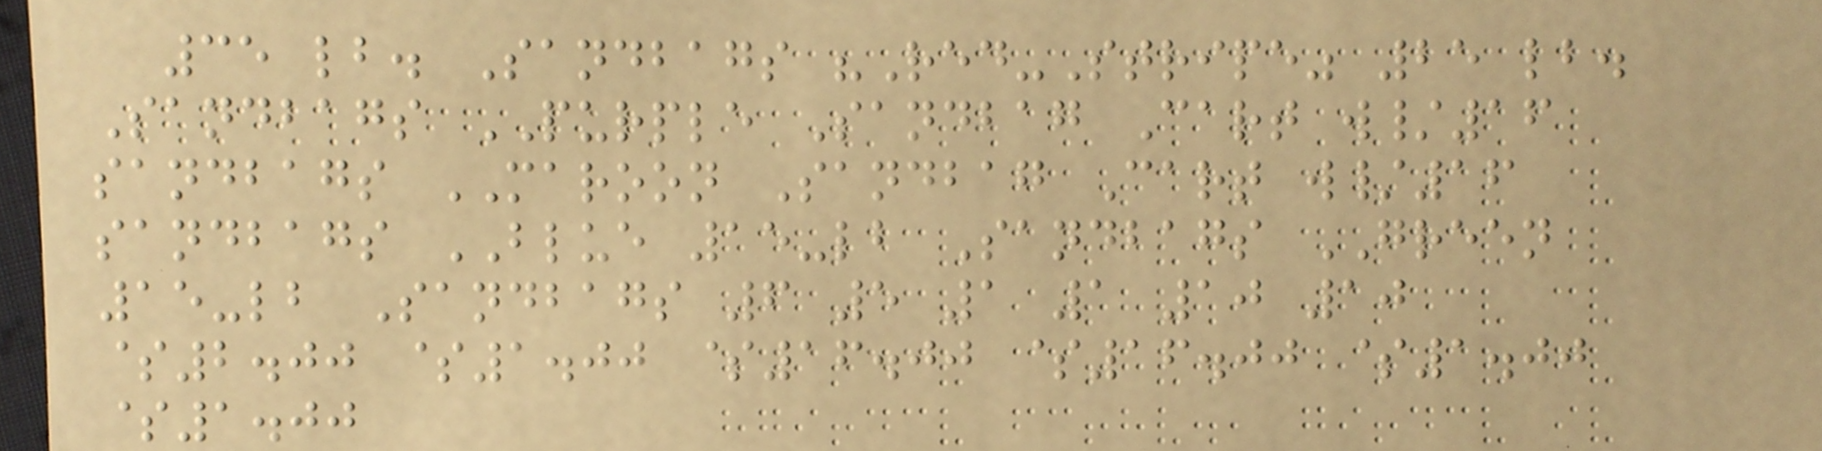35 lb. Sandbags "Red-Stripe" 25 lb.
Sandbags PURPLE Sandbag Cart w/16
sandbags MAROON Sandbag Cart w/16
sandbags BLUE 15-lb Sandbags GREEN
15-lb Sandbags 6 5 1 1 10 10
$2.00 $1.00 $16.00 $16.00 $1.00
$1.00
